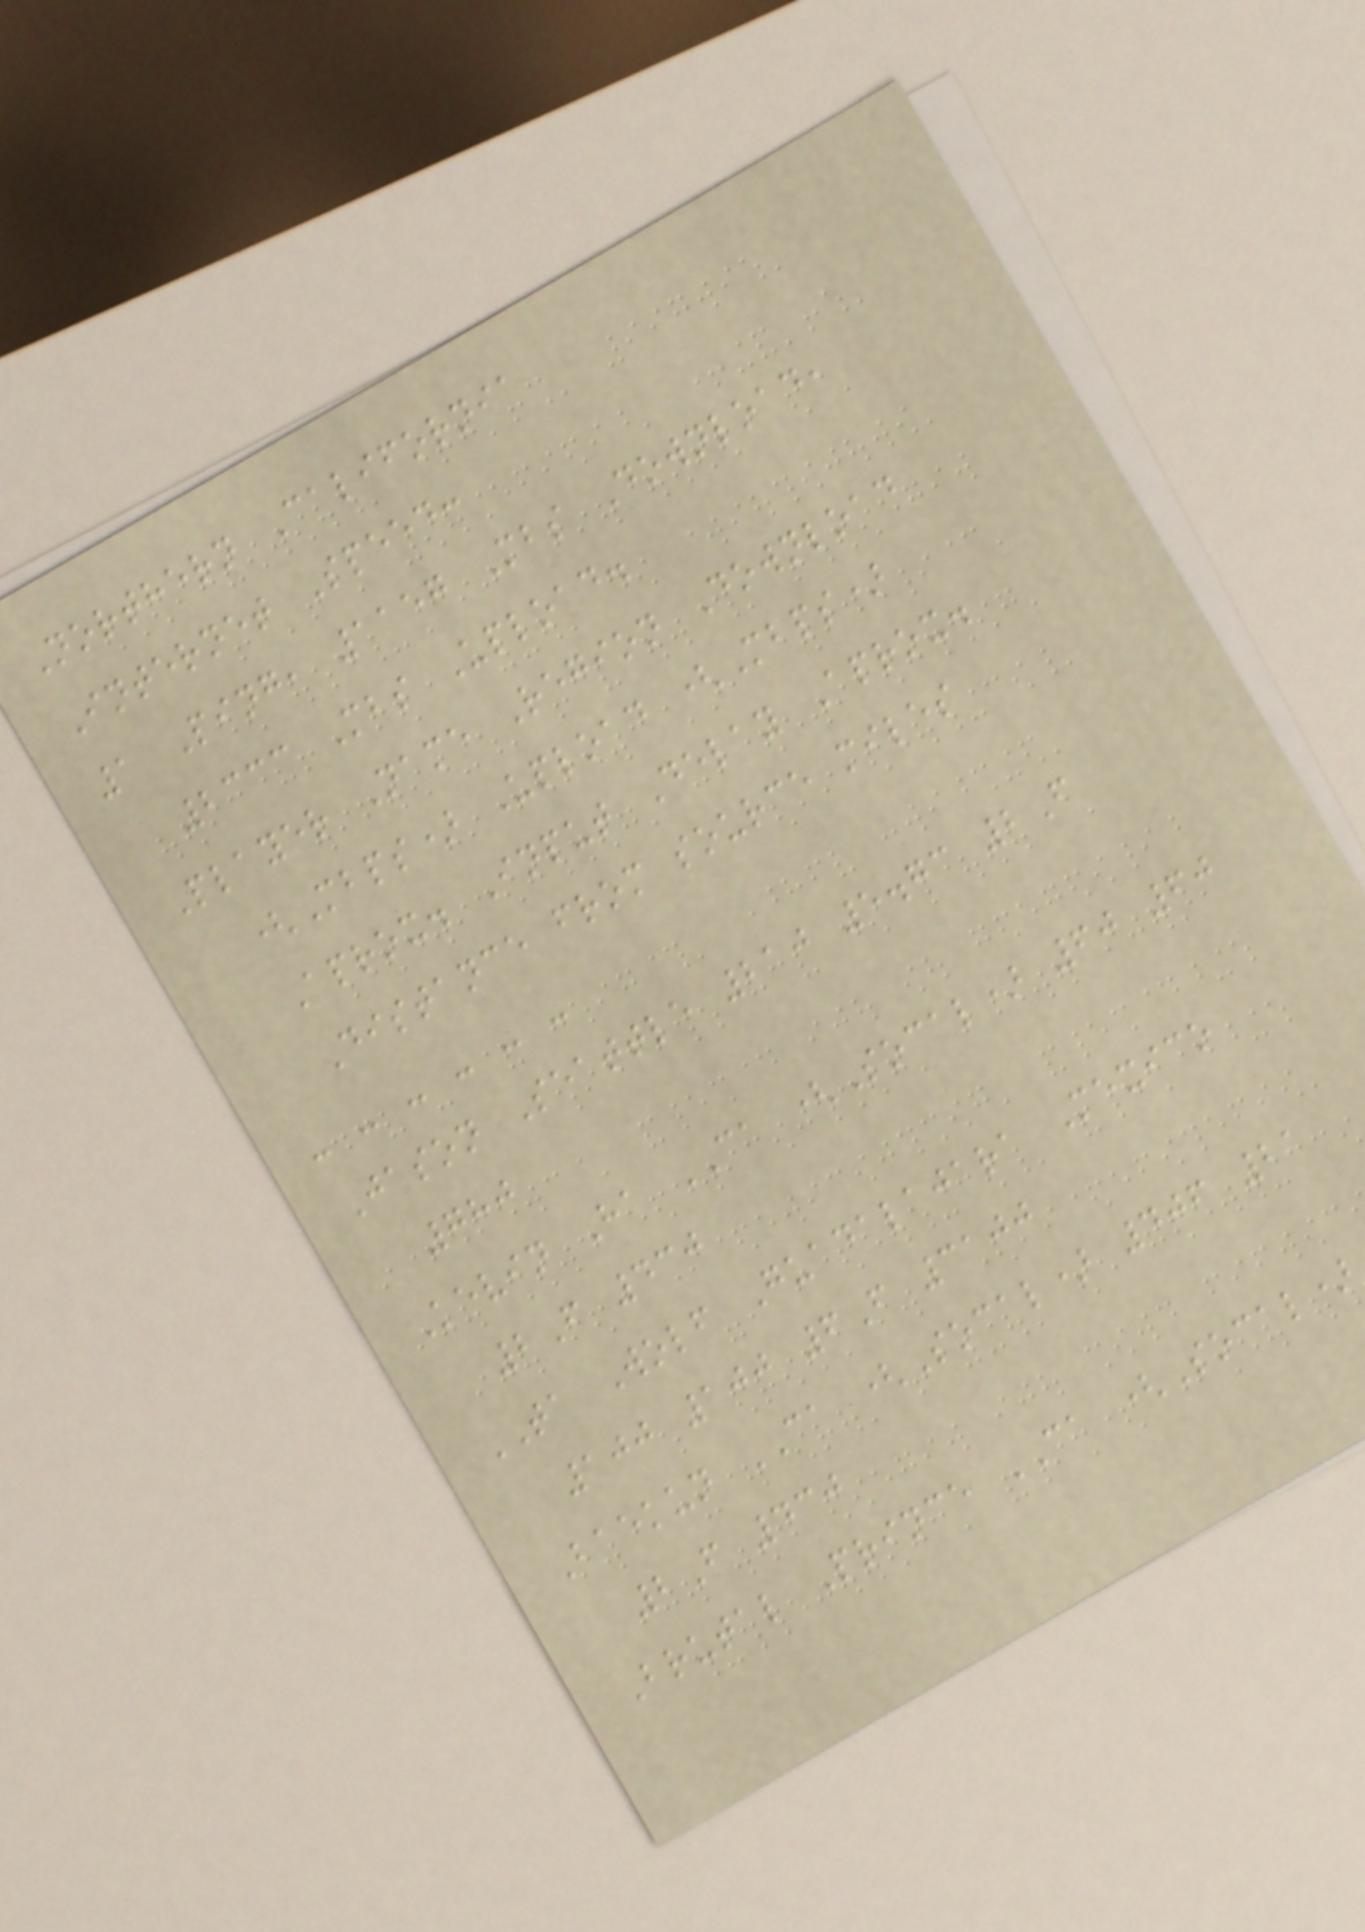Northern California
Internet Speed:
1 Ping, 1157 Mbs Download,
2333 Mbs Upload.
Player Name Region Download
(Mbps) Upload (Mbps)
Aprox. Input Delay Aprox.
Distance from source miles
- - - - - -
Jason Seattle 210 5.73 2F
780
Kevin Ha CA (Socal) 60 60
2F 430
TA Wolf Guadalajara Mexico
100 100 6F 3100
Baekun CA (Socal) 406 21
2F 430
Brutal Prince CA (Socal)
